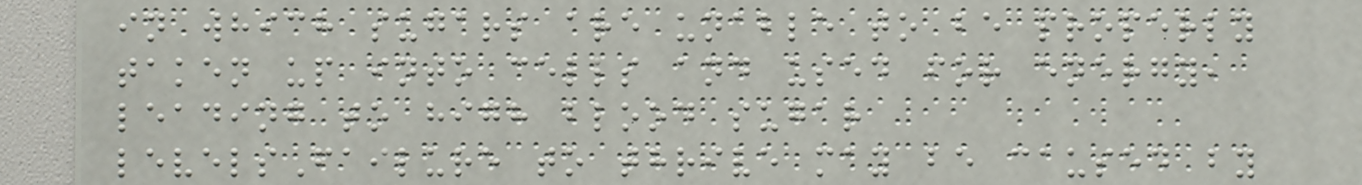in which sugars are unable to be properly
taken up into cells and used for energy,
leading to high blood sugar
levelsFailure to thrive may be caused by
